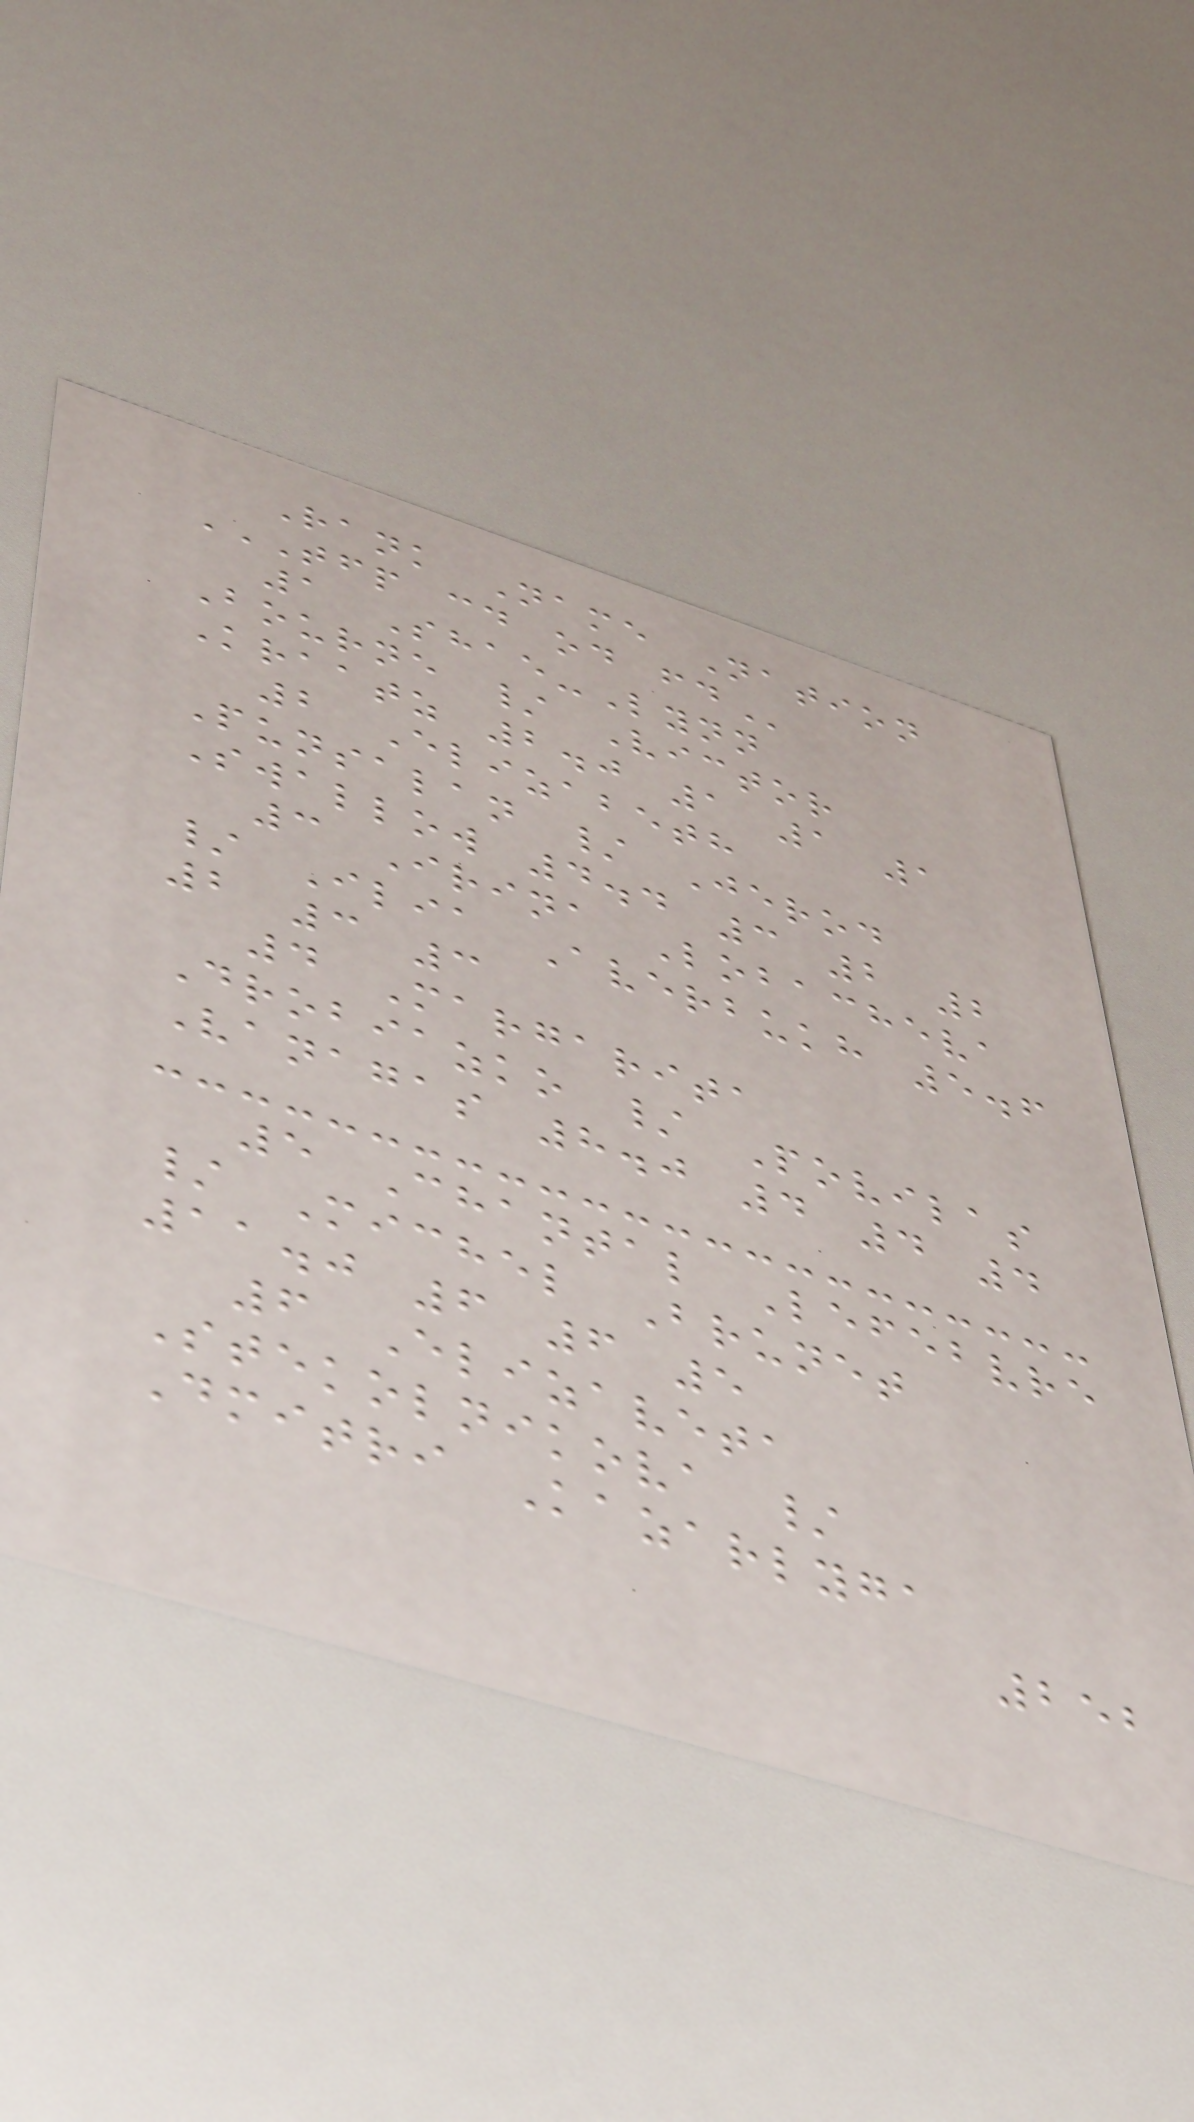Rank Name Nation
TFP CD OD FD
1 Shae-Lynn
Bourne / Victor
Kraatz 2.0 1 1 1
2 Elizabeth
Punsalan / Jerod
Swallow 4.4 3 2 2
3 Irina Lobacheva
/ Ilia Averbukh 5.6
2 3 3
4 Margarita
Drobiazko / Povilas
Vanagas 8.0 4 4 4
5 Chantal Lefebvre
/ Michel Brunet
11.0 6 6 5
6 Elizaveta
Stekolnikova /
Dmitri Kazarlyga
252
